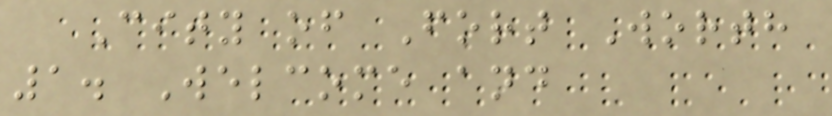City of Fort Worth
1. Welcome and
